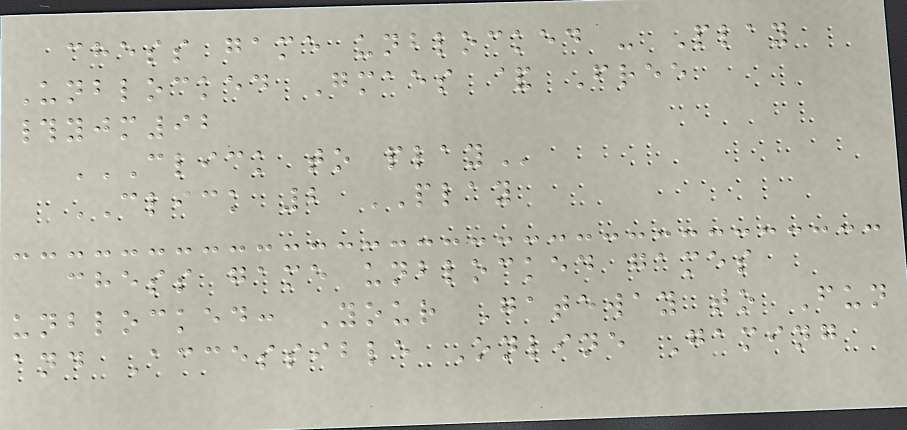chess game unblocked - Play
Unblocked Gmaes & Free
#yjm92
CLICK TO PLAY
CLICK 2 PLAY
chess game unblocked games
unblocked: Your Gateway to Fun
and Accessible Online Gaming
